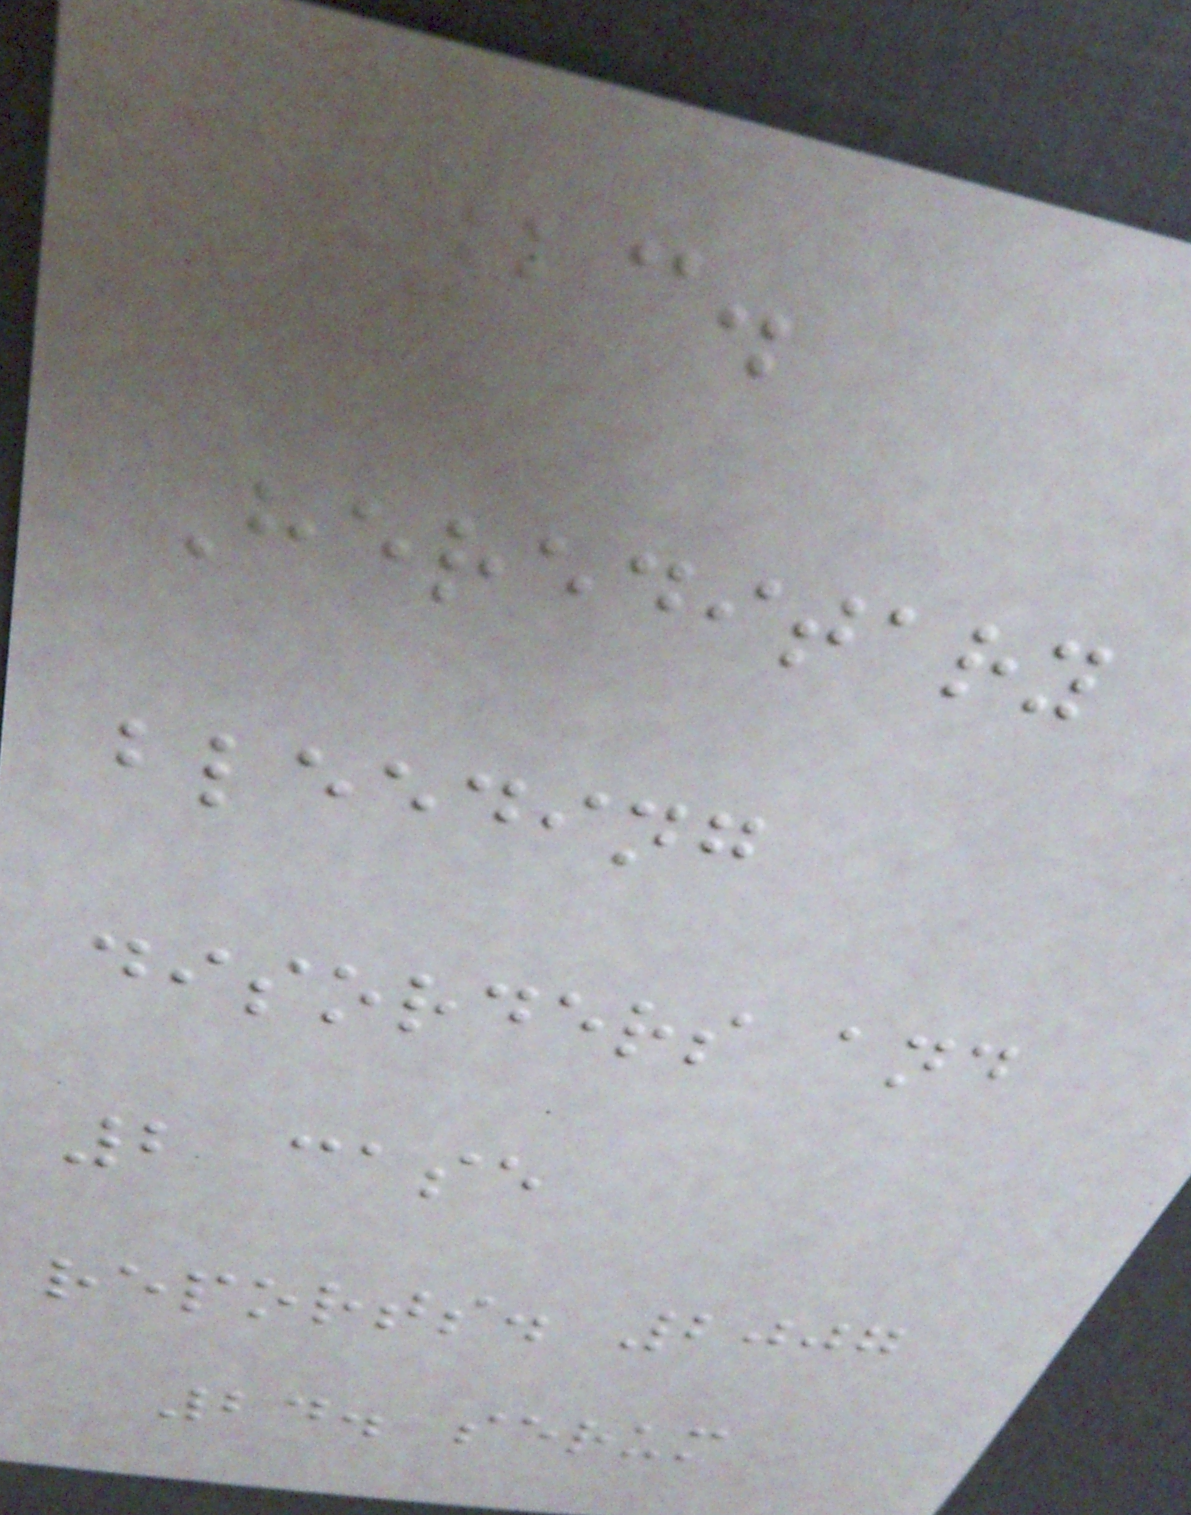23.
Hereditary
bleeding
disorders and
2 case
reports. 2007
24. serum
